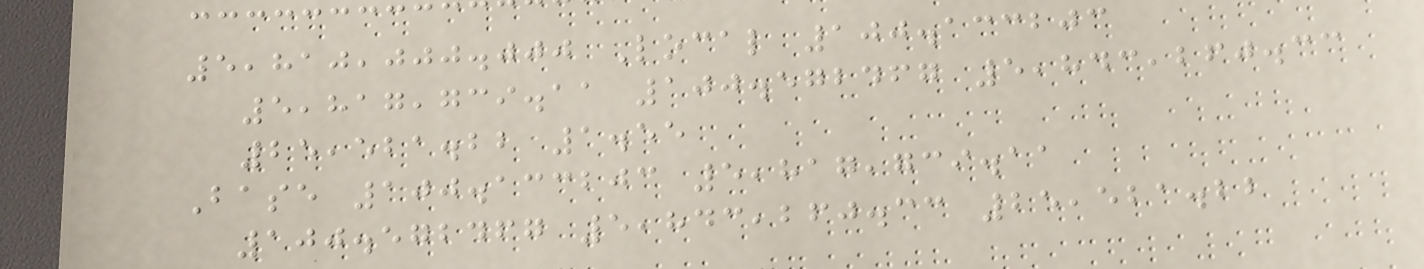5,810,000.000 Local 100.133203
5,817,739.11 100.572467 5,843,260.33
25,521.22 1.55
Base 100.133203 5,817,739.11
100.572467 5,843,260.33 25,521.22
